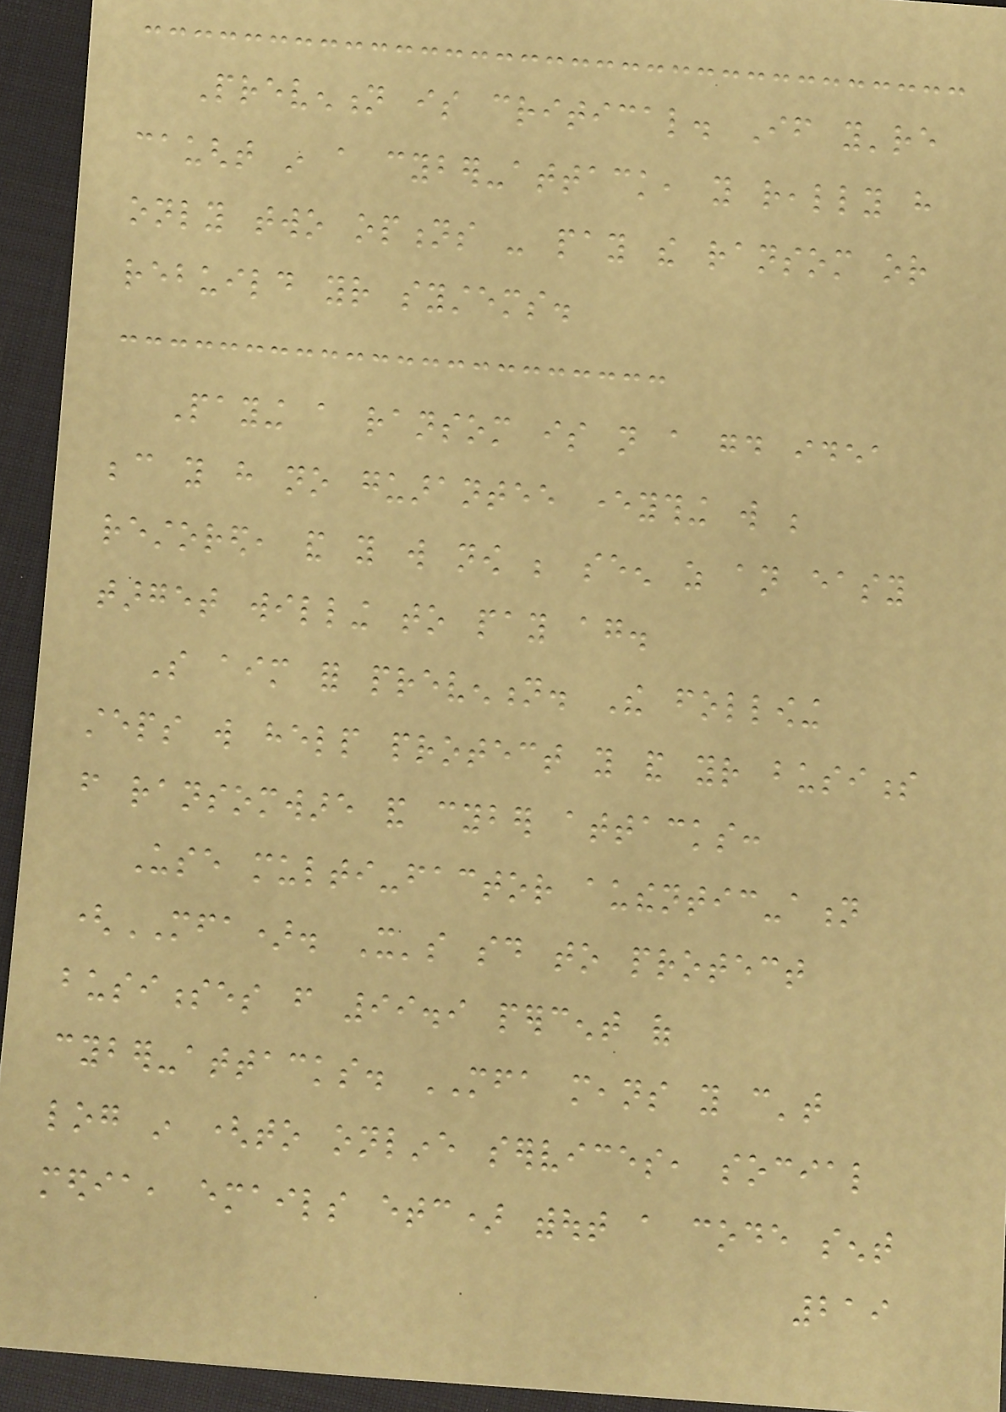Prevention is critical. If you're
caught in a cyber-attack, you really have
only two options - pay the ransom or
rebuild your systems.
Paying a ransom is not a good idea
because you have no guarantee everything will be
restored, and you will now be seen as an easy
target willing to pay again.
So aim for prevention. The following
steps will help protect you and your business
from ransomware and cyber attacks:
Use multi-factor authentic-ation
(MFA). It's said to protect
businesses from 99.9 percent of
cyber-attacks. MFA means you can't
log in (to online services, social
media, emails etc) without a code sent
219
